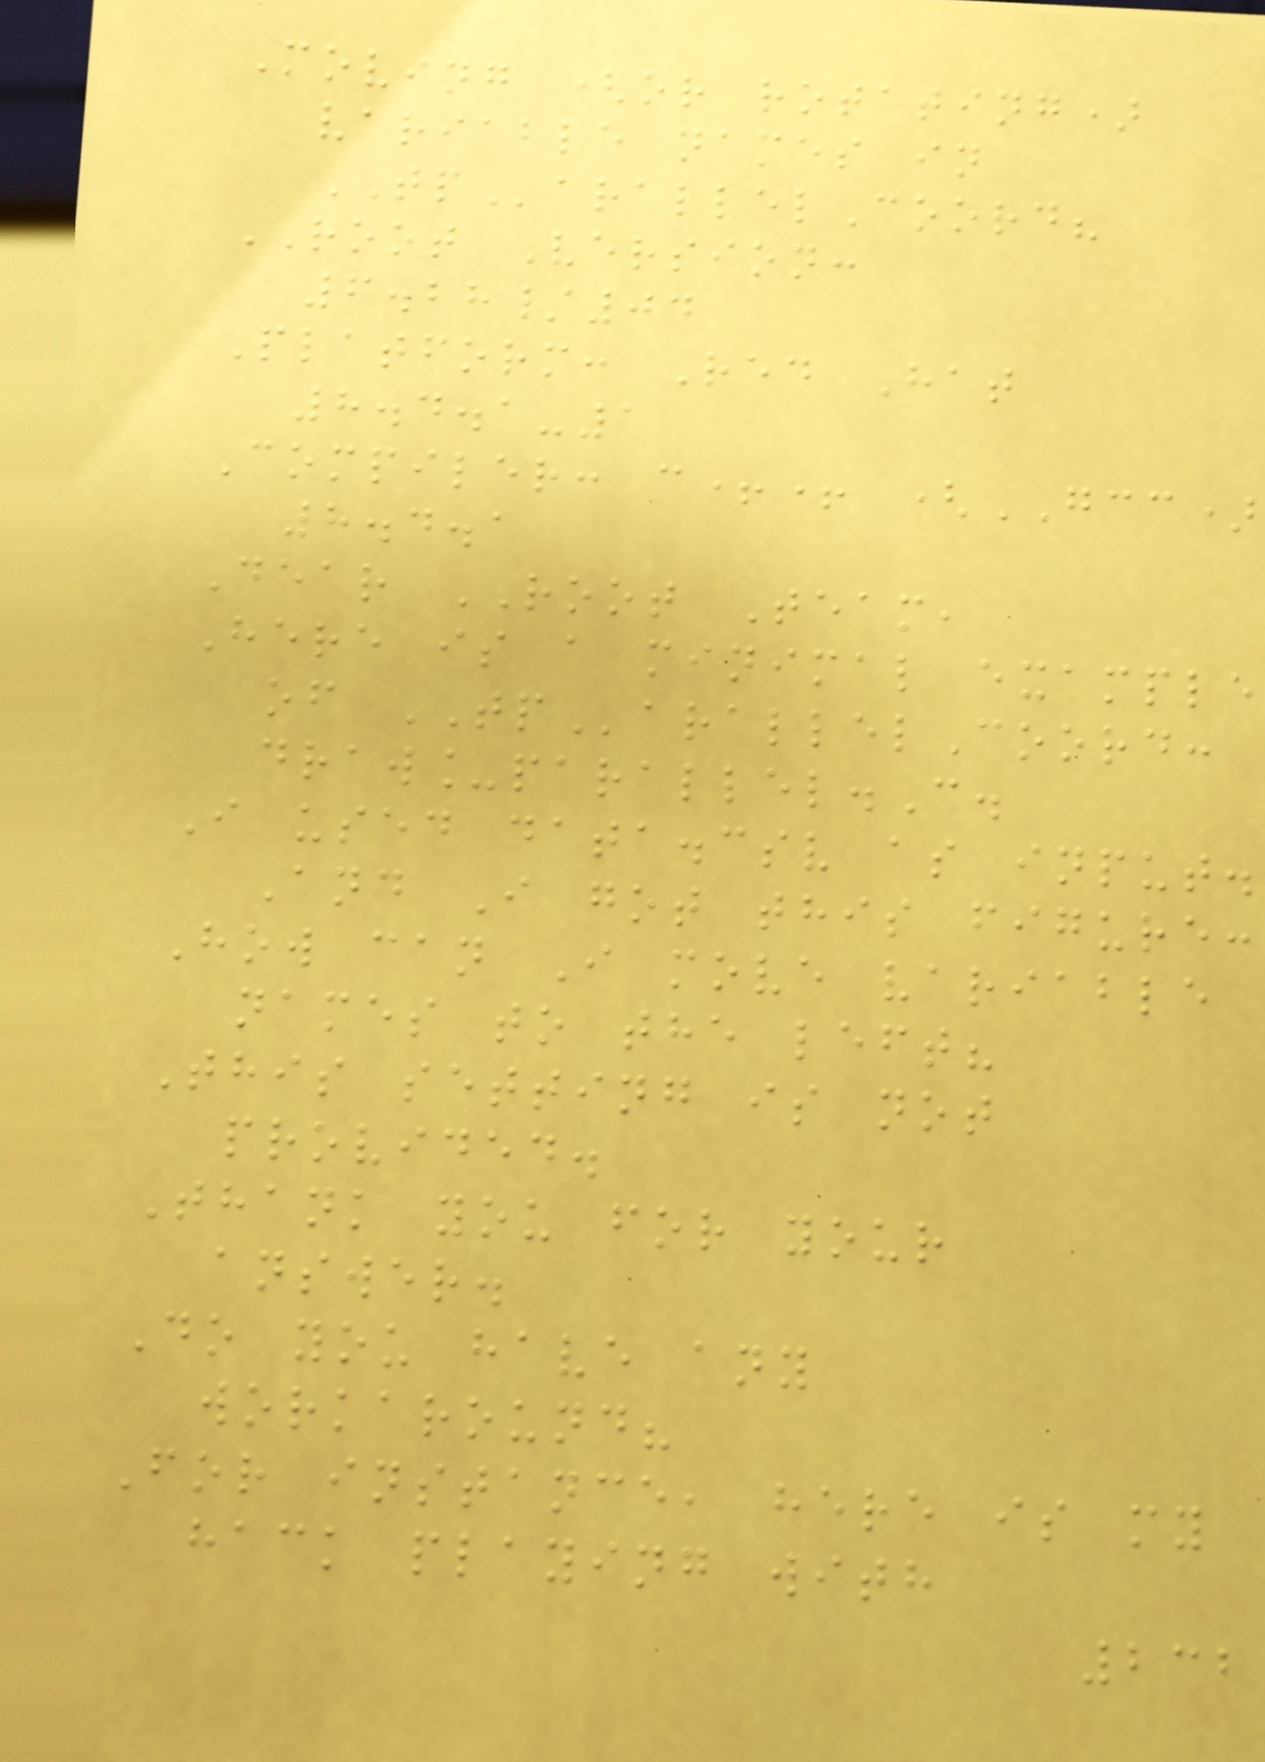Moving (or rotating)
variable names in
TParallelCoord?
ROOT Version:
6.28/04
Platform: Red Hat
8.4.1-1
Compiler: c++ (GCC)
8.4.1
Dear ROOT Team,
Here is a minimal example
of TParallelCoord:
draw_parallel.C.
I used data.csv as input.
And I got this figure:
How can I move variable
names to the left?
This setting is not
provided.
Thank you for your
answer.
Do you have any
workaround?
For instance, here is my
hack playing with
232
